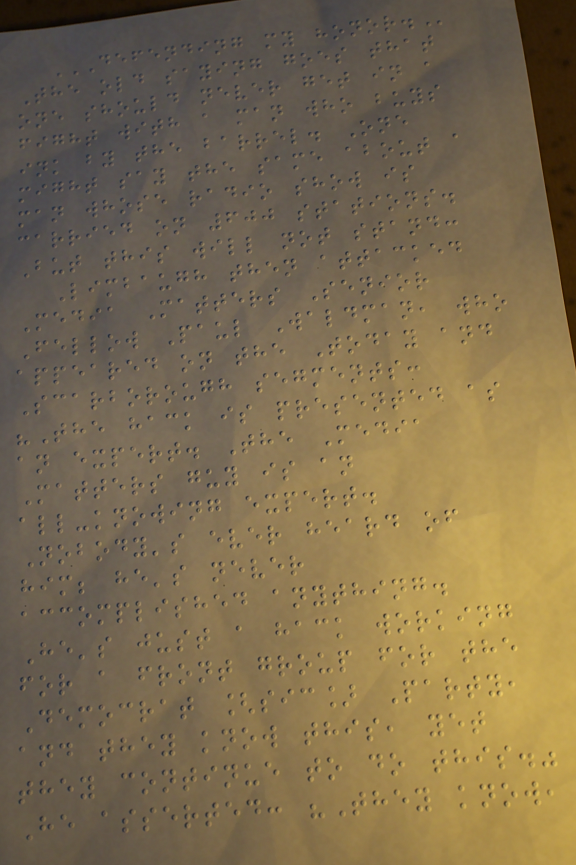DEFENDING MY HONOR.
The old saying goes that
one should never get in a
fight with a man who buys
ink by the barrel. One
might say the same about a
man whose radio show is
carried on 600 stations.
But this will not stand:
Limbaugh then attacked
Media Matters Senior
Fellow Paul Waldman, who
appeared on the Today and
Scarborough segments:
"The hack is presented as
an expert. The Media
Matters guy is an
all-knowing expert.
Nobody's ever heard of
him; he's never
accomplished anything.
He's just a hack working
for a front group for the
Democrat [sic] Party,
and they know this, yet
they continue to do this."
He asserted: "They know,
